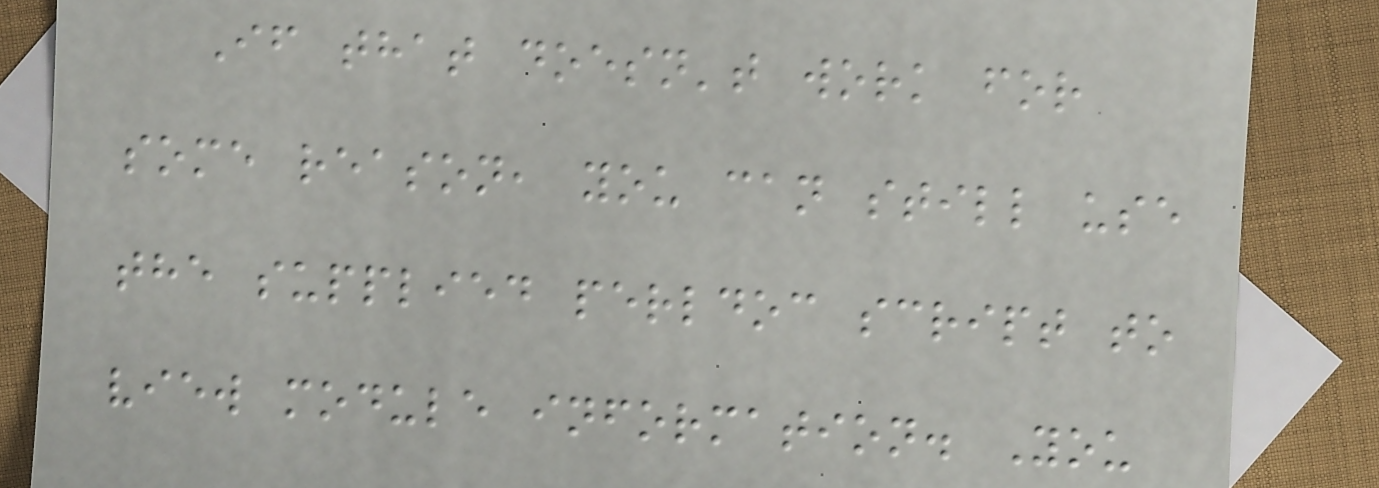If that doesn't work for
some reason, you can still use
the supplied perldoc script to
view module information. You
